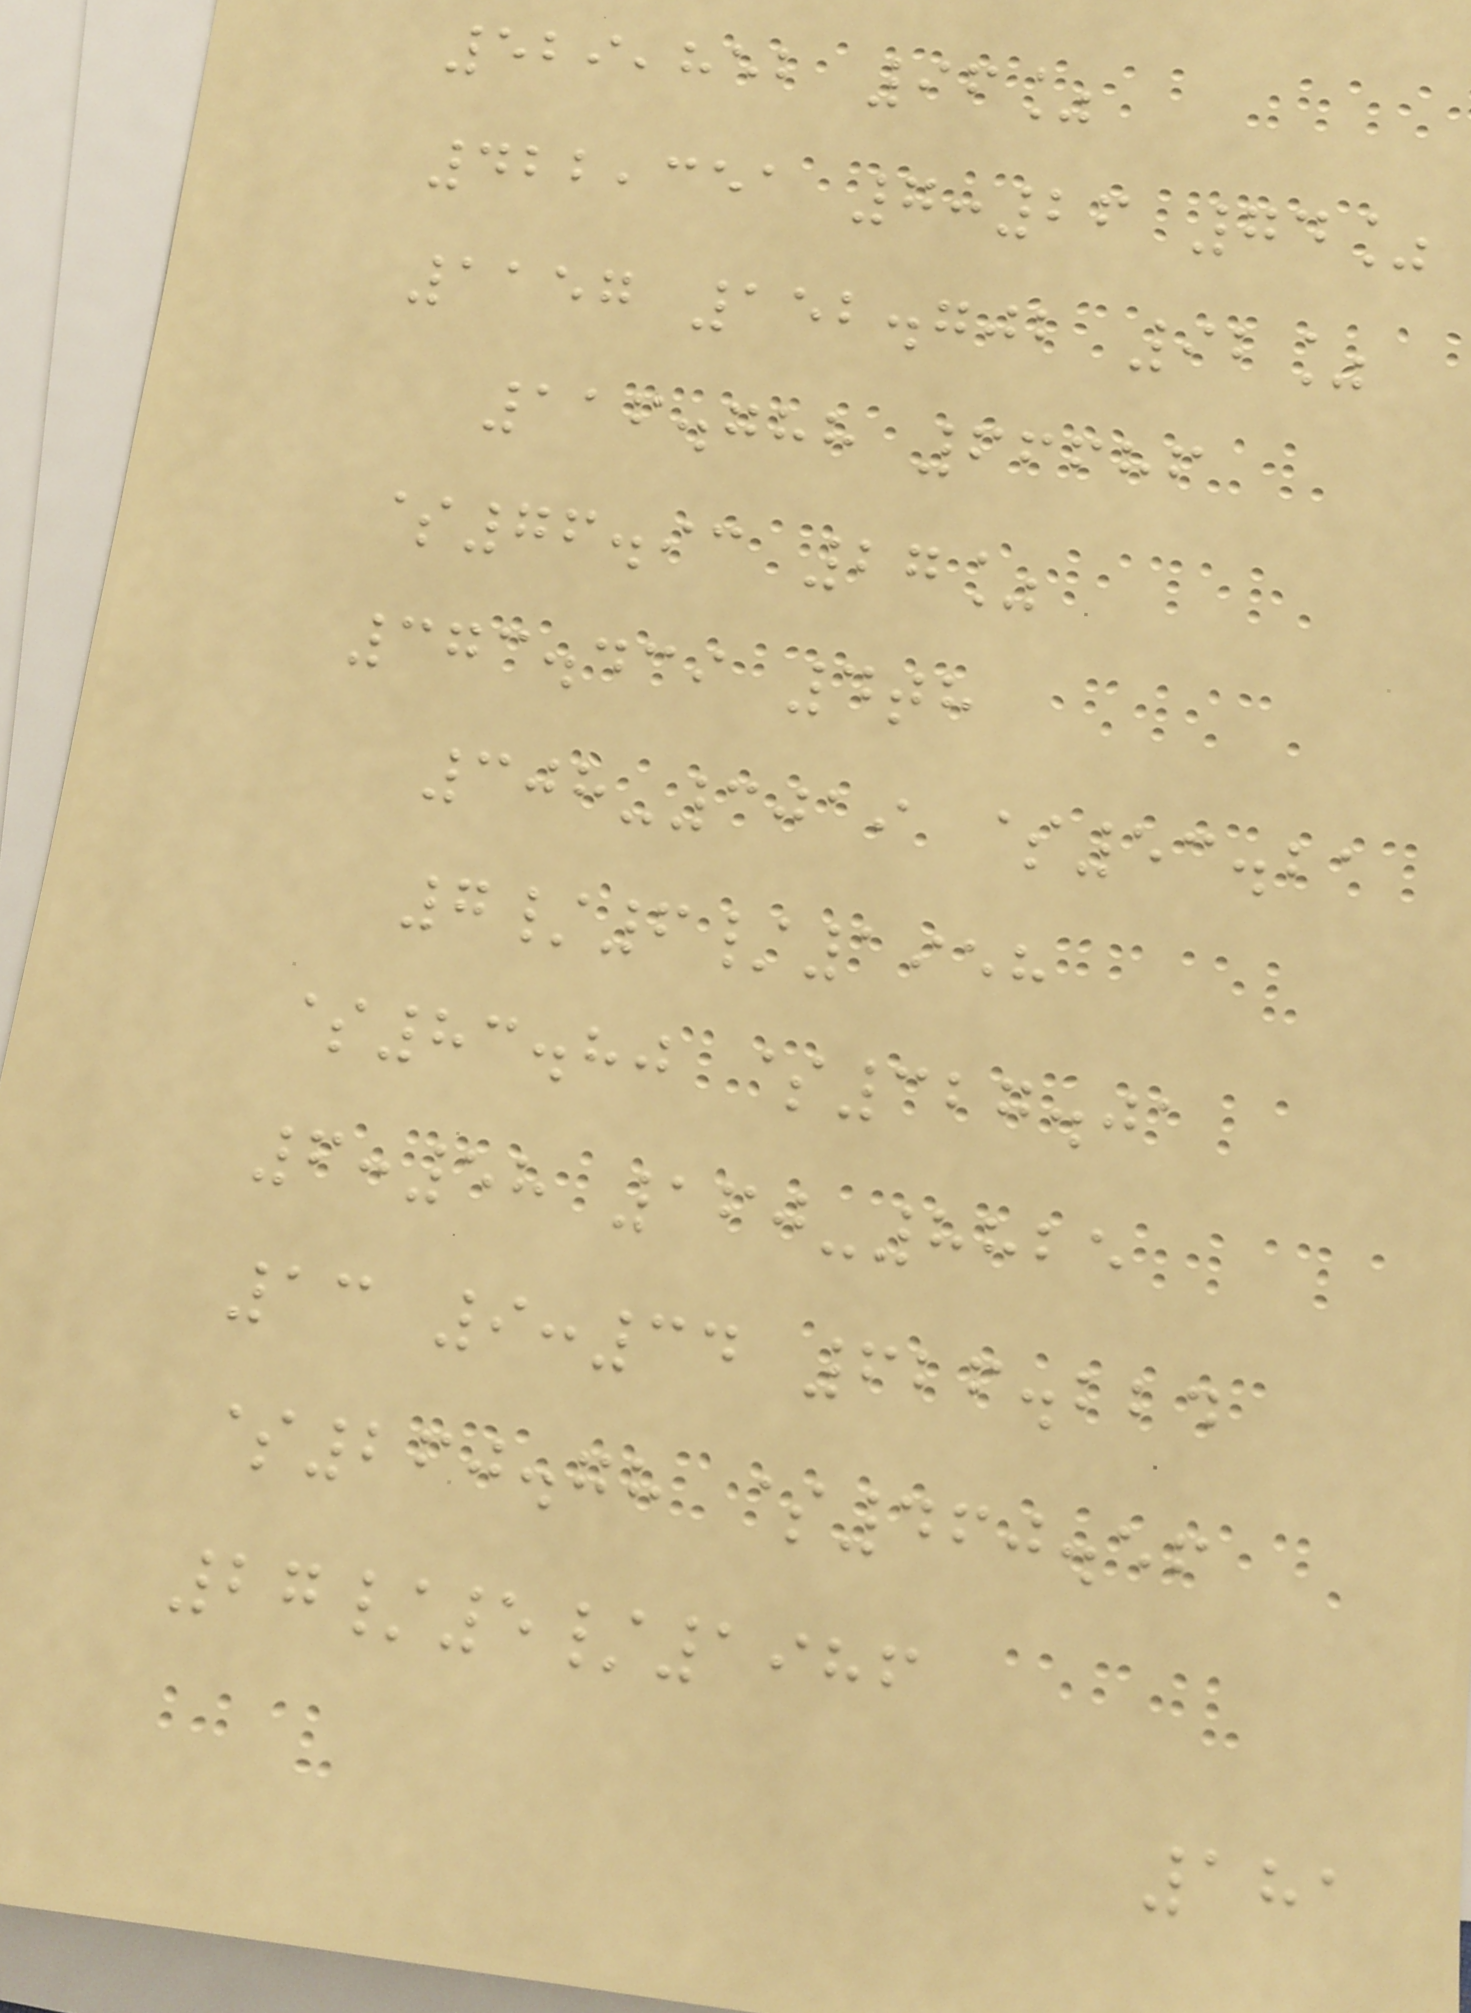529,852 96%
422,351 7:26 74%
1157 152.702 92%
116.788 66686
$76.93 27%
373.439 4th
308-3019 $53.21
7/6/1958
$83.80 $327.01
6:58 160-8825
13 9:34 626.224
$260.78 $460.56
27/5/1986
181
